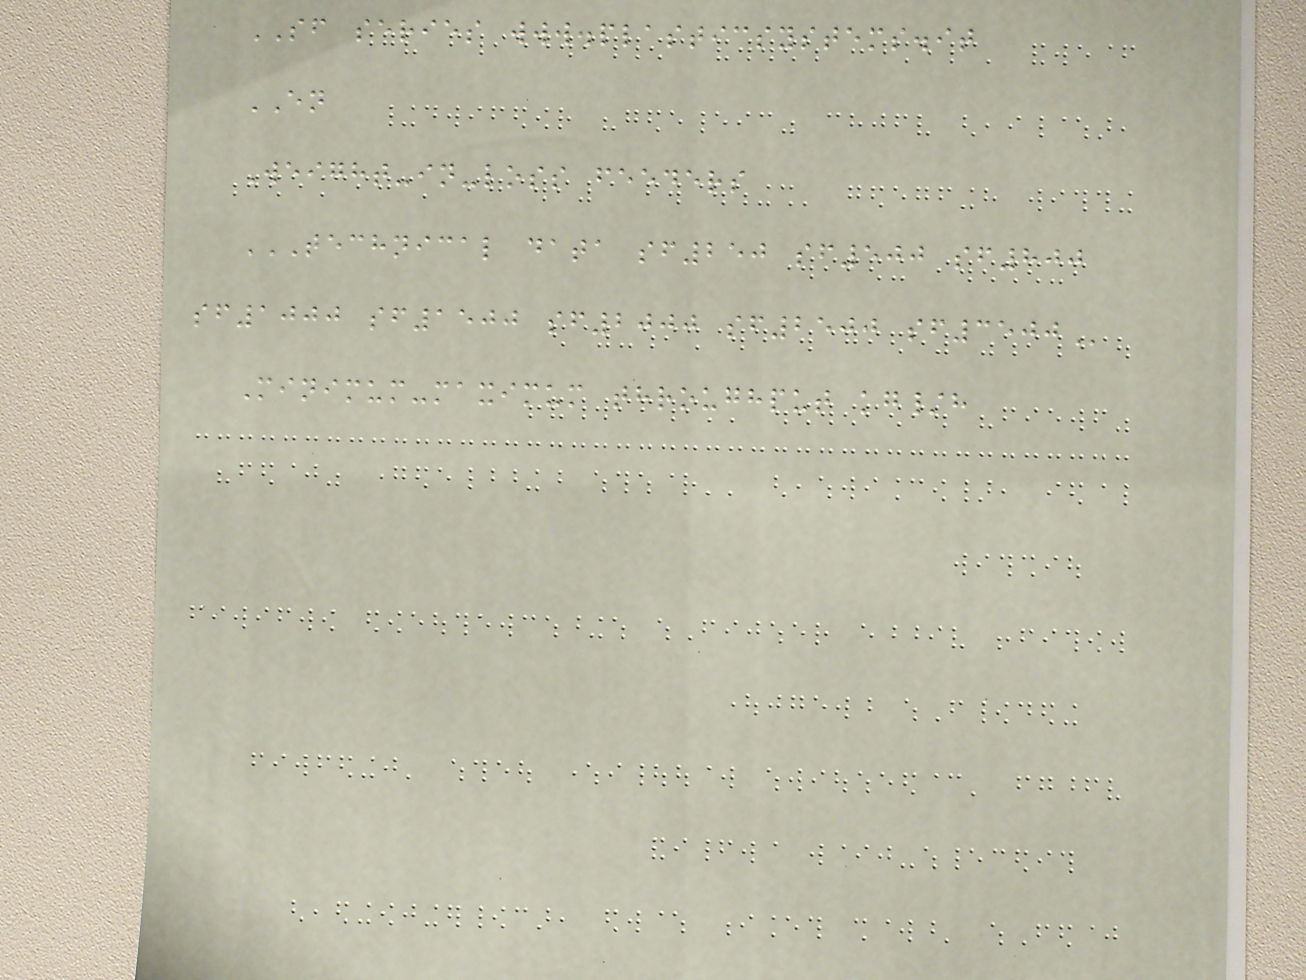SF series www.plasticsystems.it
EN
Weight-in-loss feeders
TECHNICAL DATA SF250 SF500 SF800
SF1000 SF1500 SF2000 SF2500 SF3500
Minimum-maximum throughput kg/h
